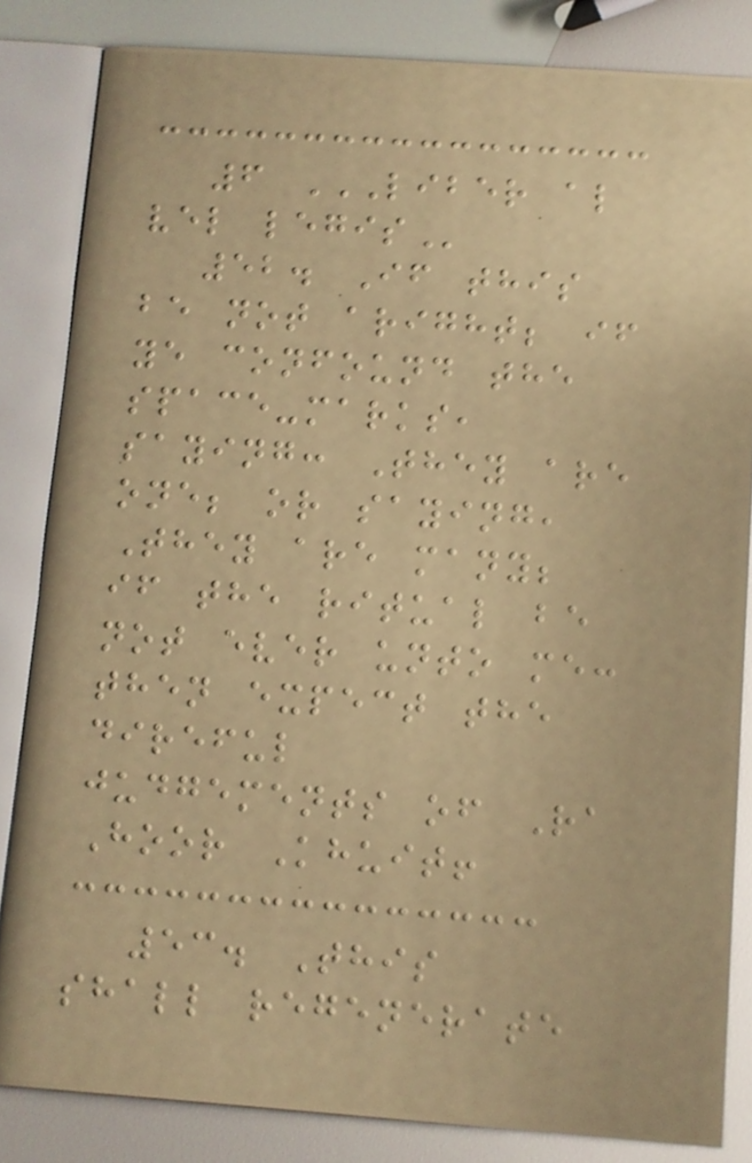6 LIBER AL
VEL LEGIS
52. If this
be not aright; if
ye confound the
space-marks,
saying: They are
one; or saying,
They are many;
if the ritual be
not ever unto me:
then expect the
direful
judgements of Ra
Hoor Khuit!
53. This
shall regenerate
